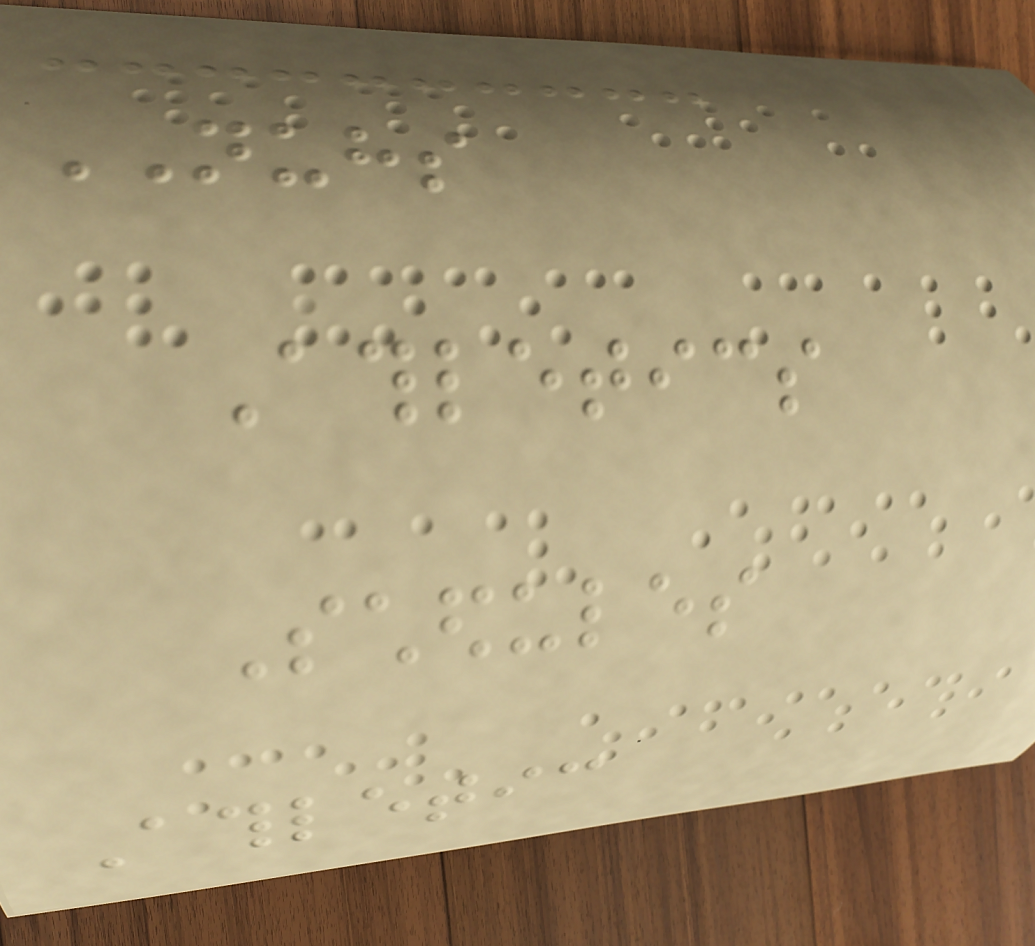NUHS
Athletics
Schedules
Athletic
